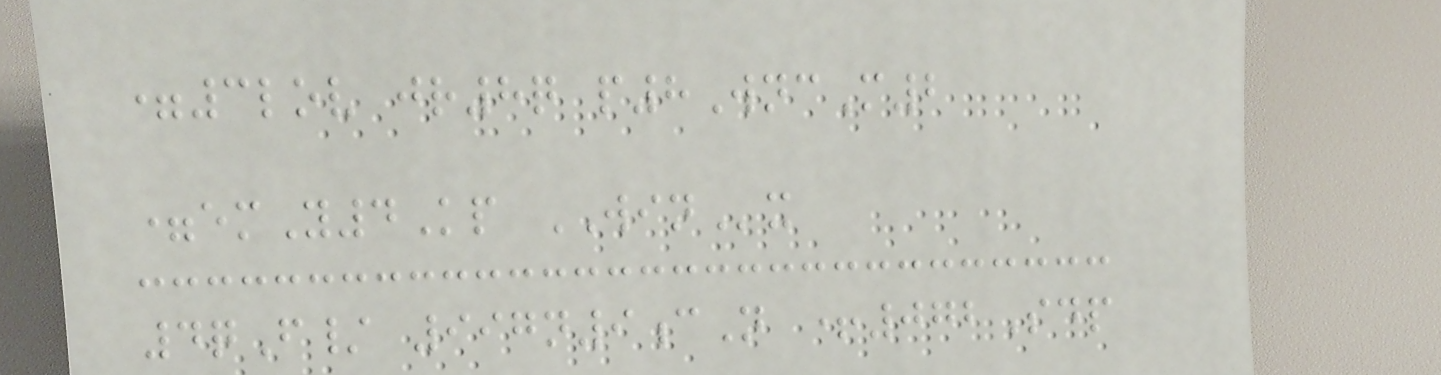=3lov jr8q p8WncM2
=emY4Kp WINx
4qF/ 997n9cN +072Sdp
